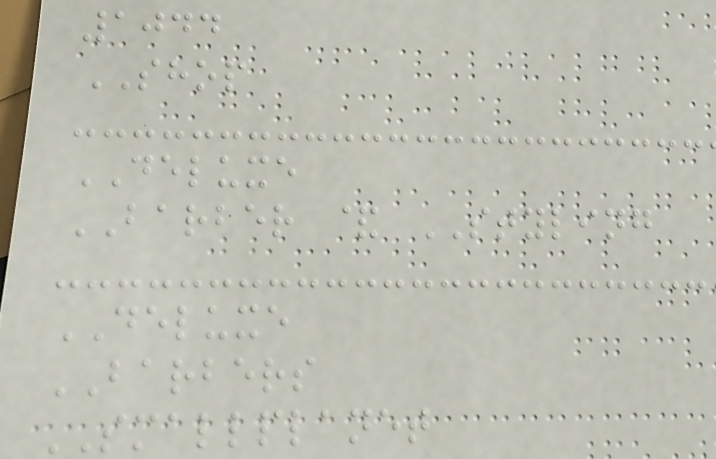1044
SHOP
DELUXE
BARBER & STYLING
DELUXE
BARBERS
SMALLPLANET
